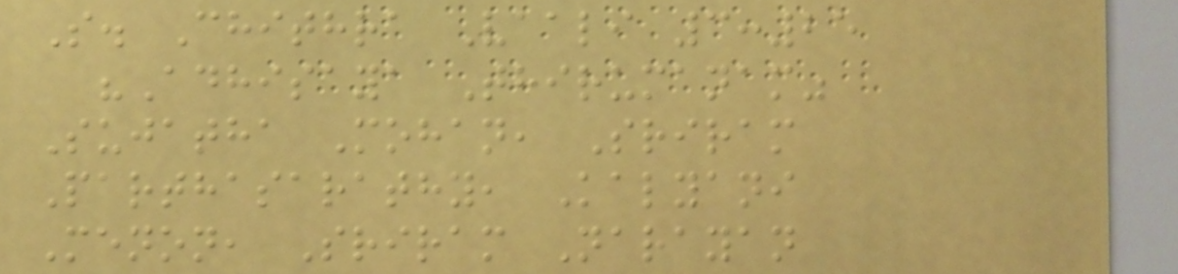S. Chithra Vaali 3:25
"Adhisaya Thirumanam"
Sujatha Mohan, Sriram
Parthasarathy, Kalyani
Menon, Sriram Narayan
